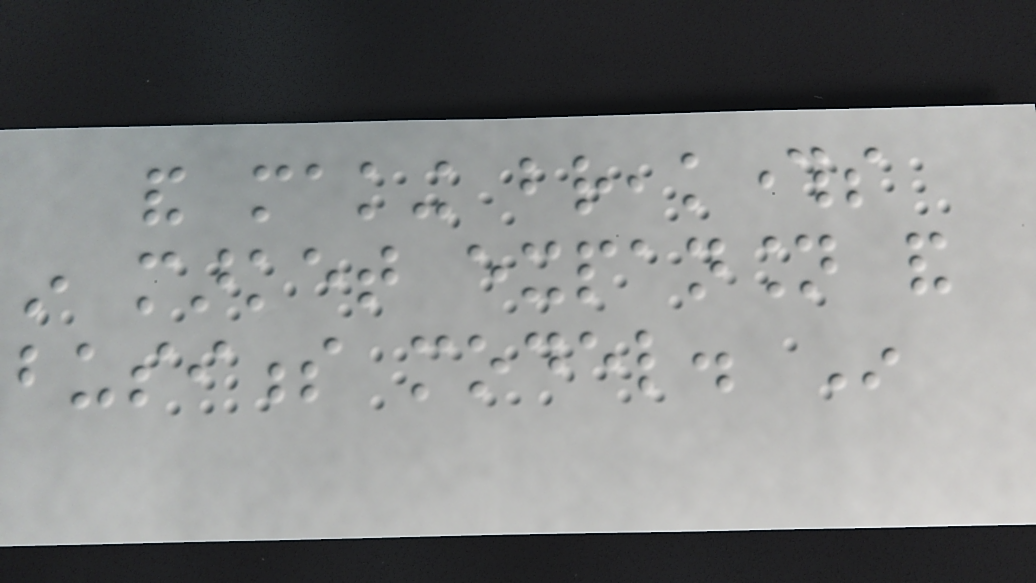and making breakthroughs
in market expansion and
business model. In
